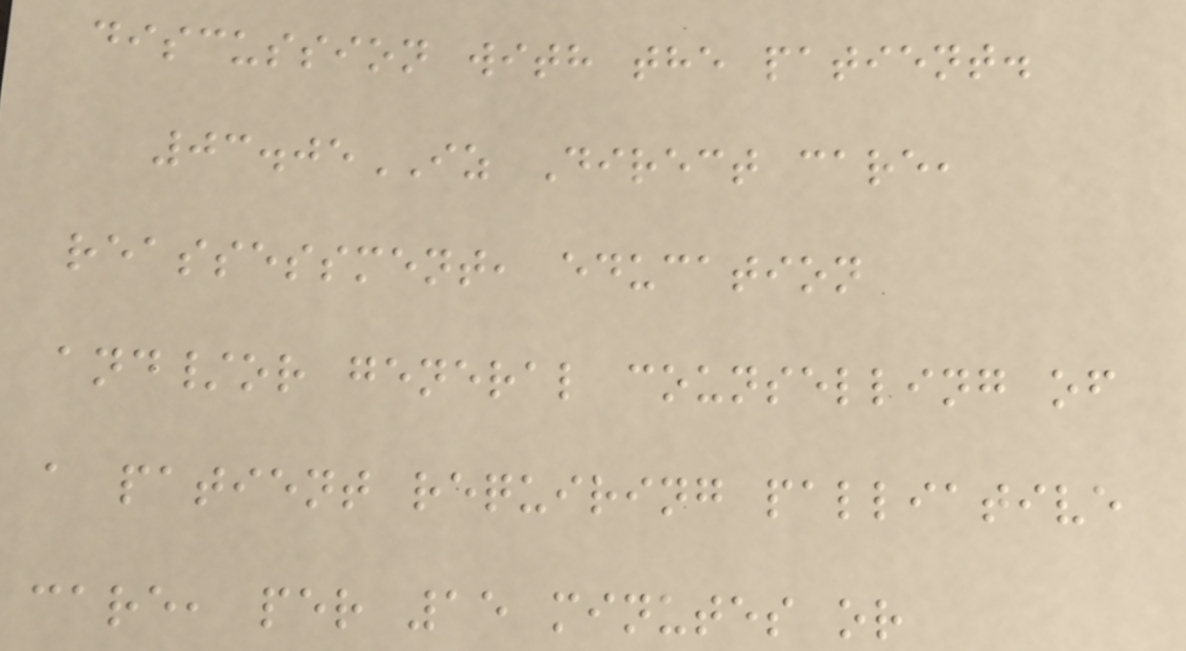discussion with the patient.
03.05IZ Direct care,
reassessment, education
and/or general counselling of
a patient requiring palliative
care, per 15 minutes or
